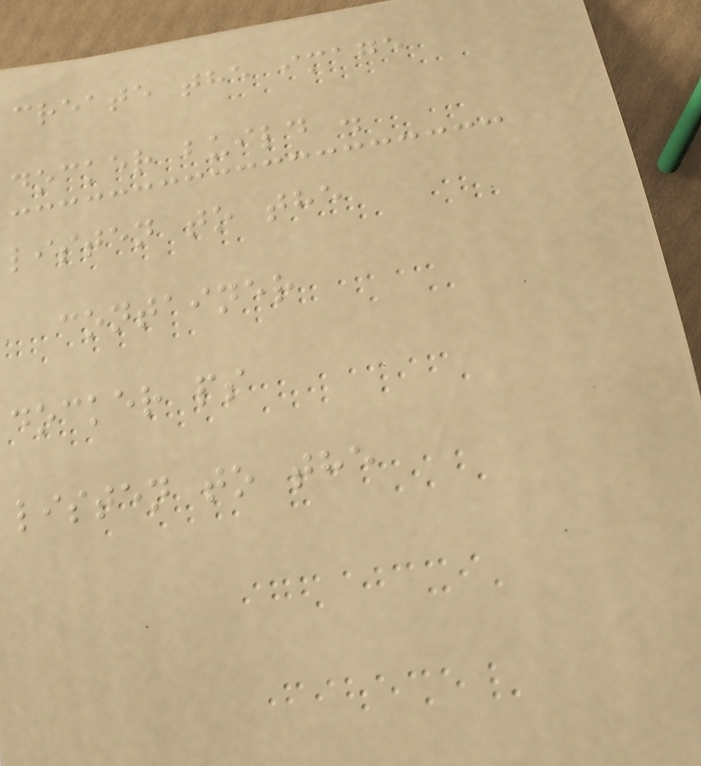create the image
docker build .
listen to the
container
docker ps
listen to the
